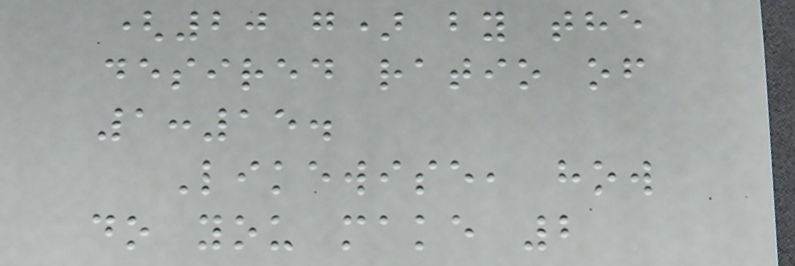(20 g) by the
desired ratio of
1:15.
Likewise, how
do you make 2
